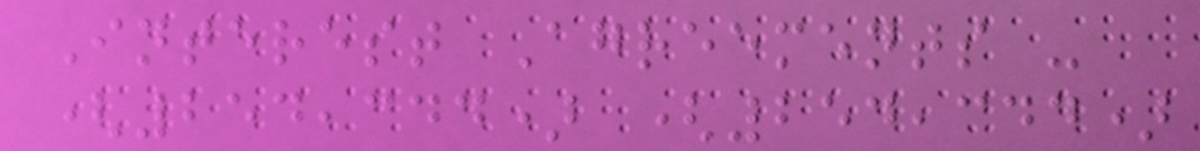Interest Agreements -
(254,344) (254,344)
